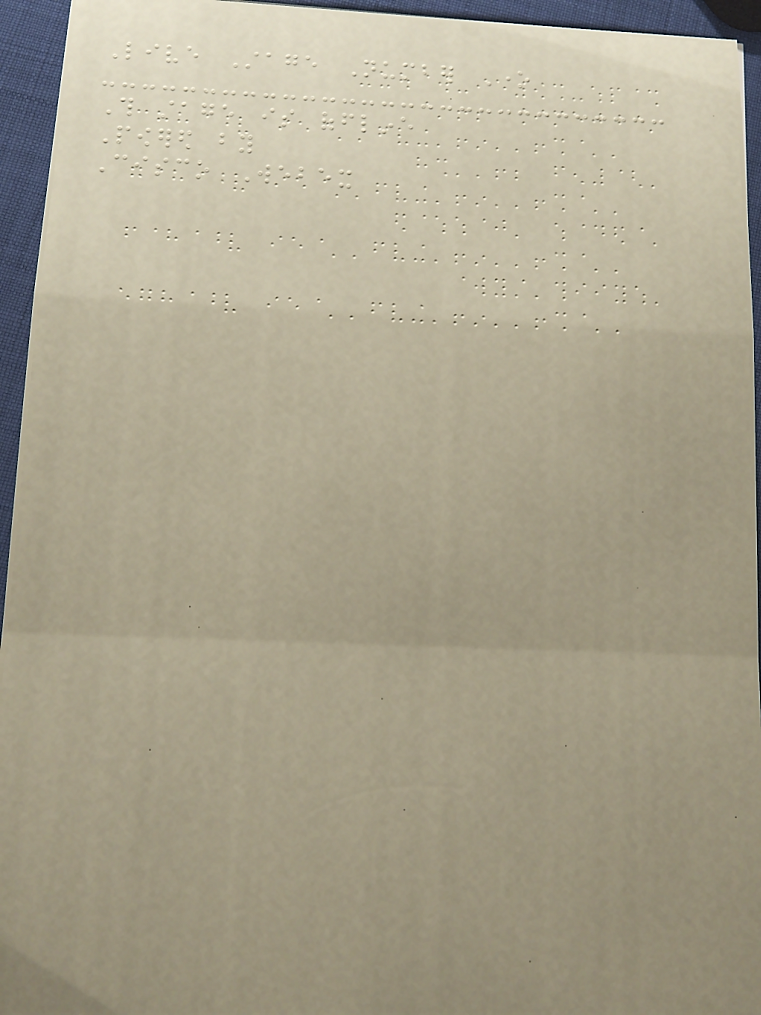Live Stage Number One
This stage is offline
Powered by
Cisco Webex
